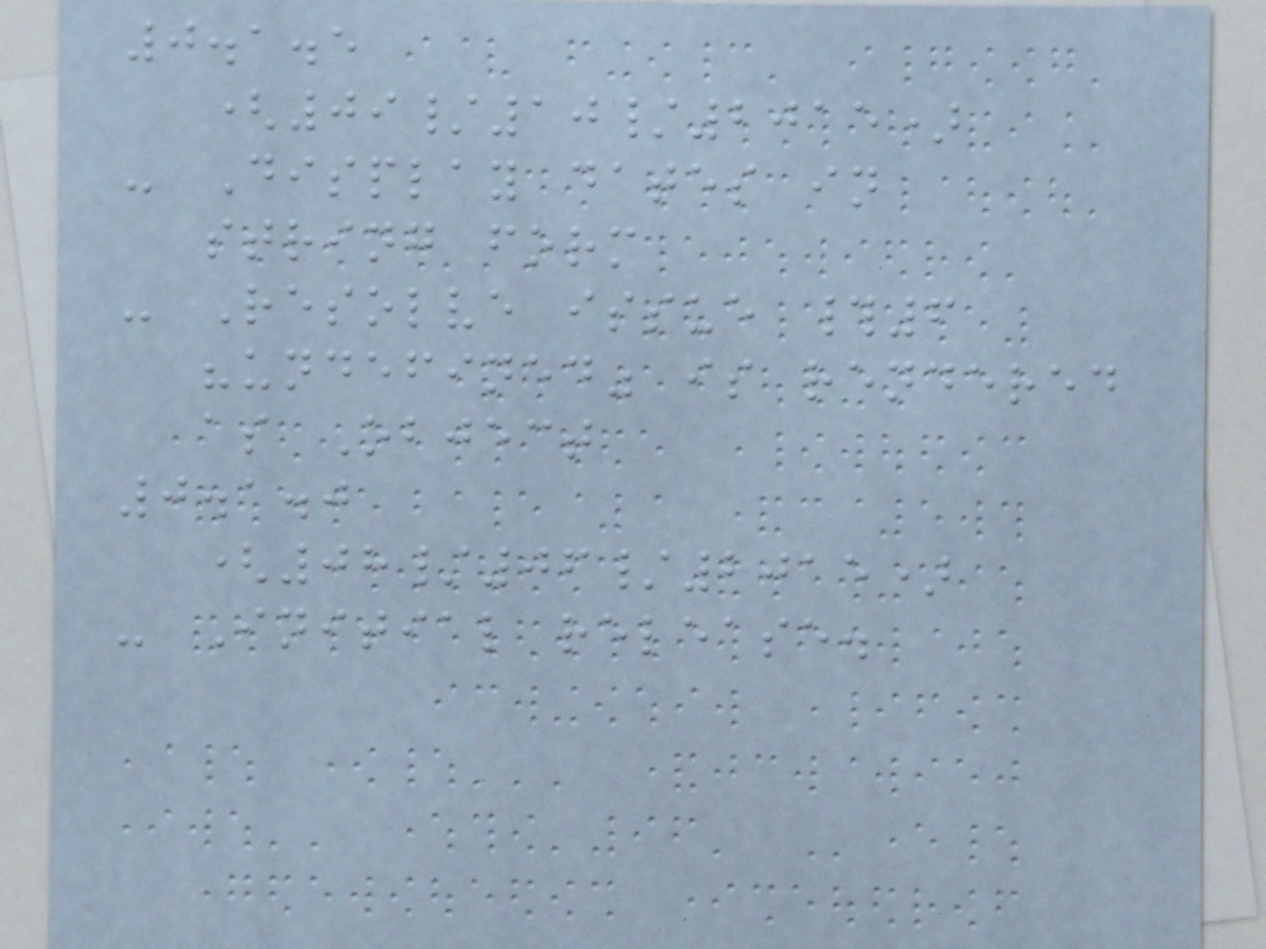0.1.5
(09/10/2015)
- Display dates in
string form
- Resolve issue #6
"undefined" is rendered
as Object
0.1.0
(08/06/2015)
- Initial release.
